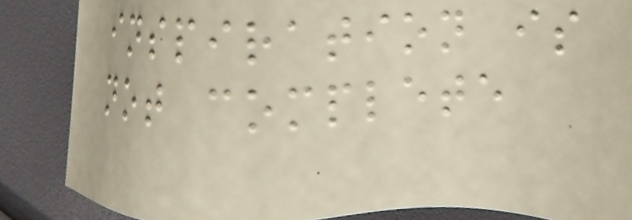inspiration is
not complete
